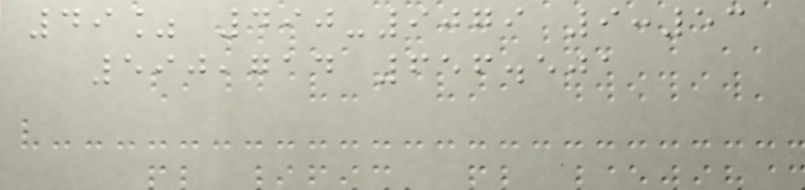49% 490-9079 9:53
590,714 656.501
